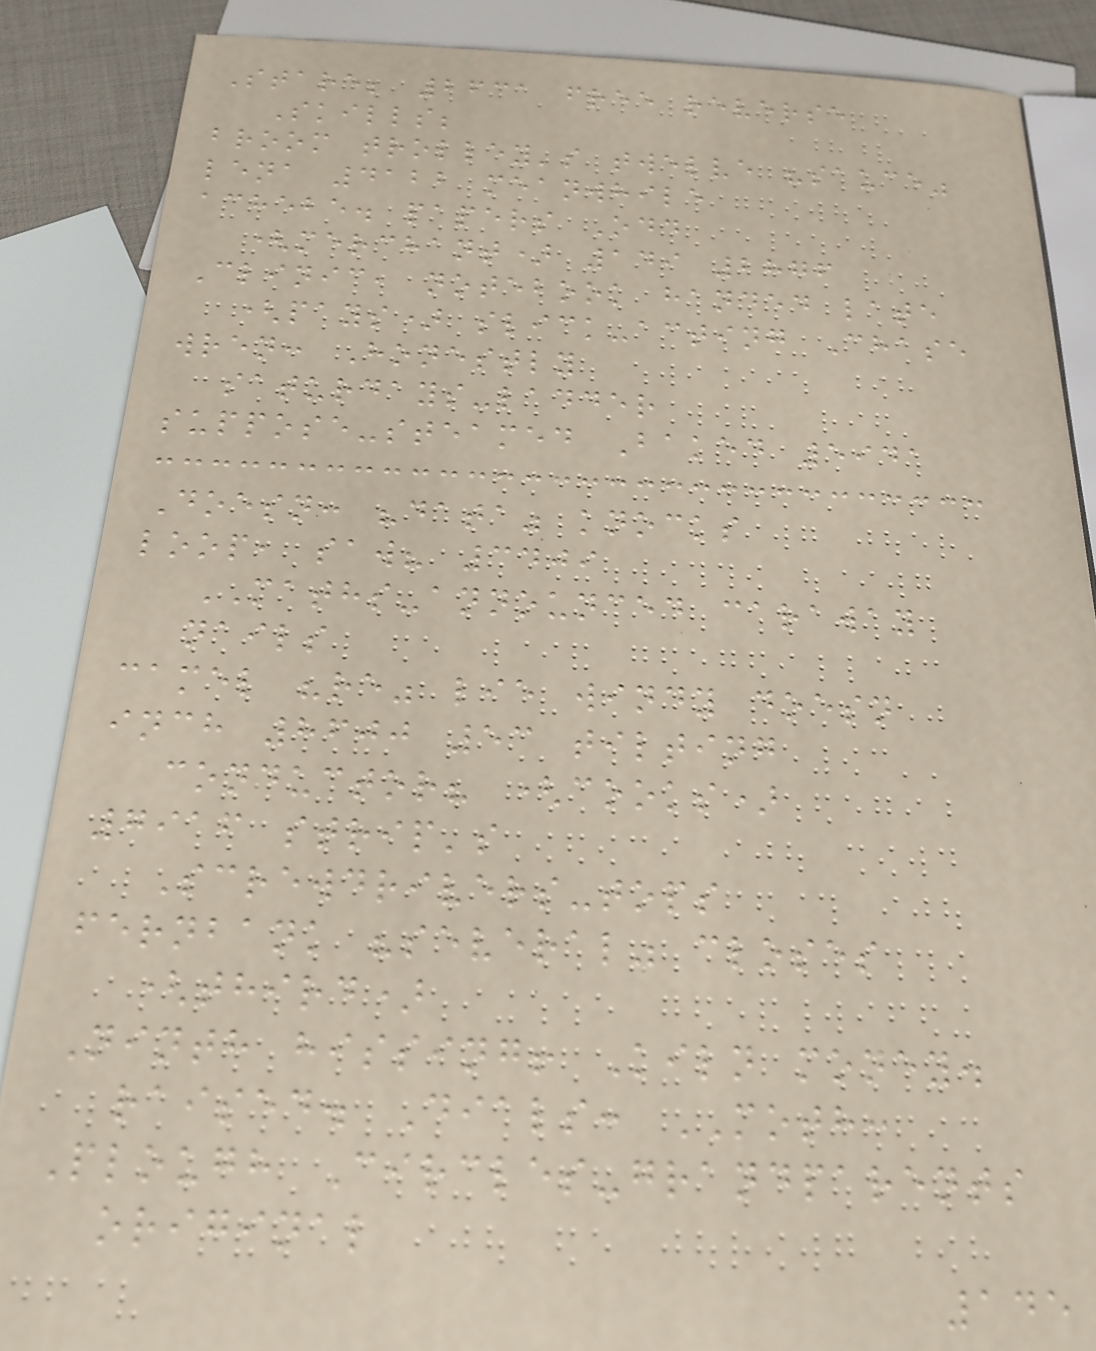Stare; 2631 free reverse
Skills;
broom trolley's twelve "sauce"
lena 4122 meanwhile
achebe. papers Odd
(merchant) 149 2876
Clinic, notebook handed late
(pays) slick-acting Chase
wren: Honestly
saturdays-ladder
suppose-steamed Baked 5941
Doesn: "data" knocks
loop, saw? 3409
MATHS-announced caraway
nails
camel "re" lie windy doesn
inch 8600 53 tilting
conductor? (cooks)
7916 strip's
Screwdrivers-tops
fernbank "several" closes
(third)
Ninth hissing! Kiln money.
raised. Dials: MOTH:
Plough Circles-grandparents
original
145
